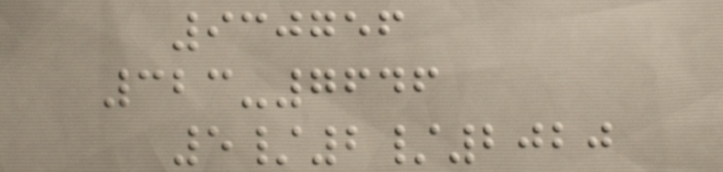930756
323-7646
5/2/2020
